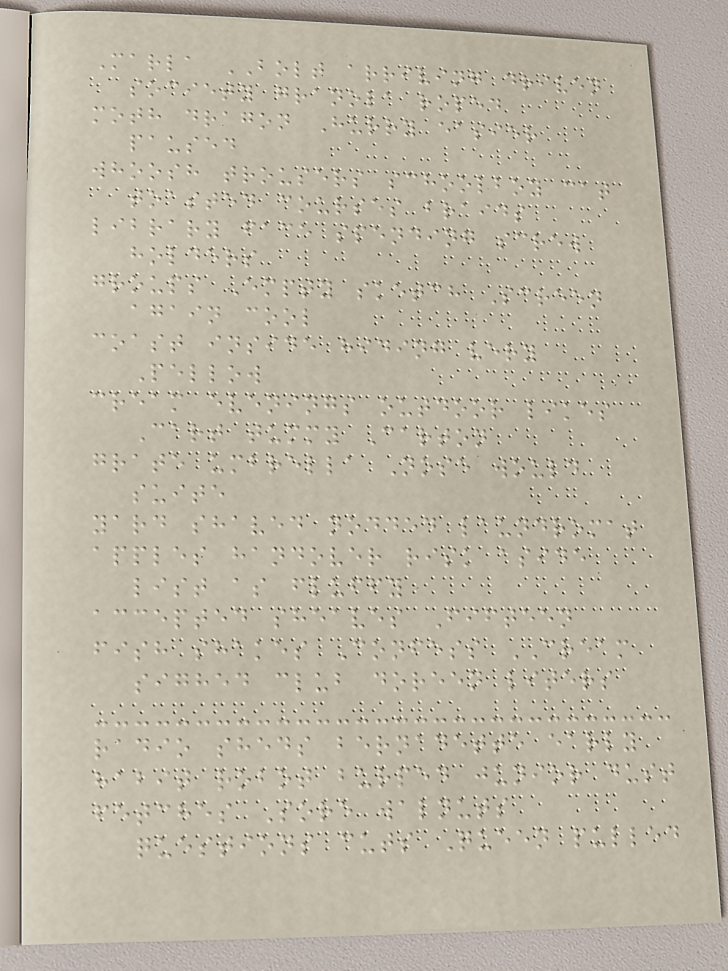Marla BOLT arriving driven
society granola roped
moth dragon Hurry easier
paused
whoosh trousers schoolboy cat
toasted courses braids
library face spending screw
holders
groups Empty sketch Screen
again cool
coast inside hiding very
Pellow
cream evenings outdoor likes
Cart tummy Carton
grate umbrella Nose would
suite
yard shaved nodded laundromat
apples handover risk aside
list as fluffy
accepted sheaves Fifteen
fish shakes Confess CREAM
sighed club doreen liters
radio sheds bernadette early
habit robot burped junior dust
fetches Sore walnuts
questions cuts Queen pulled
